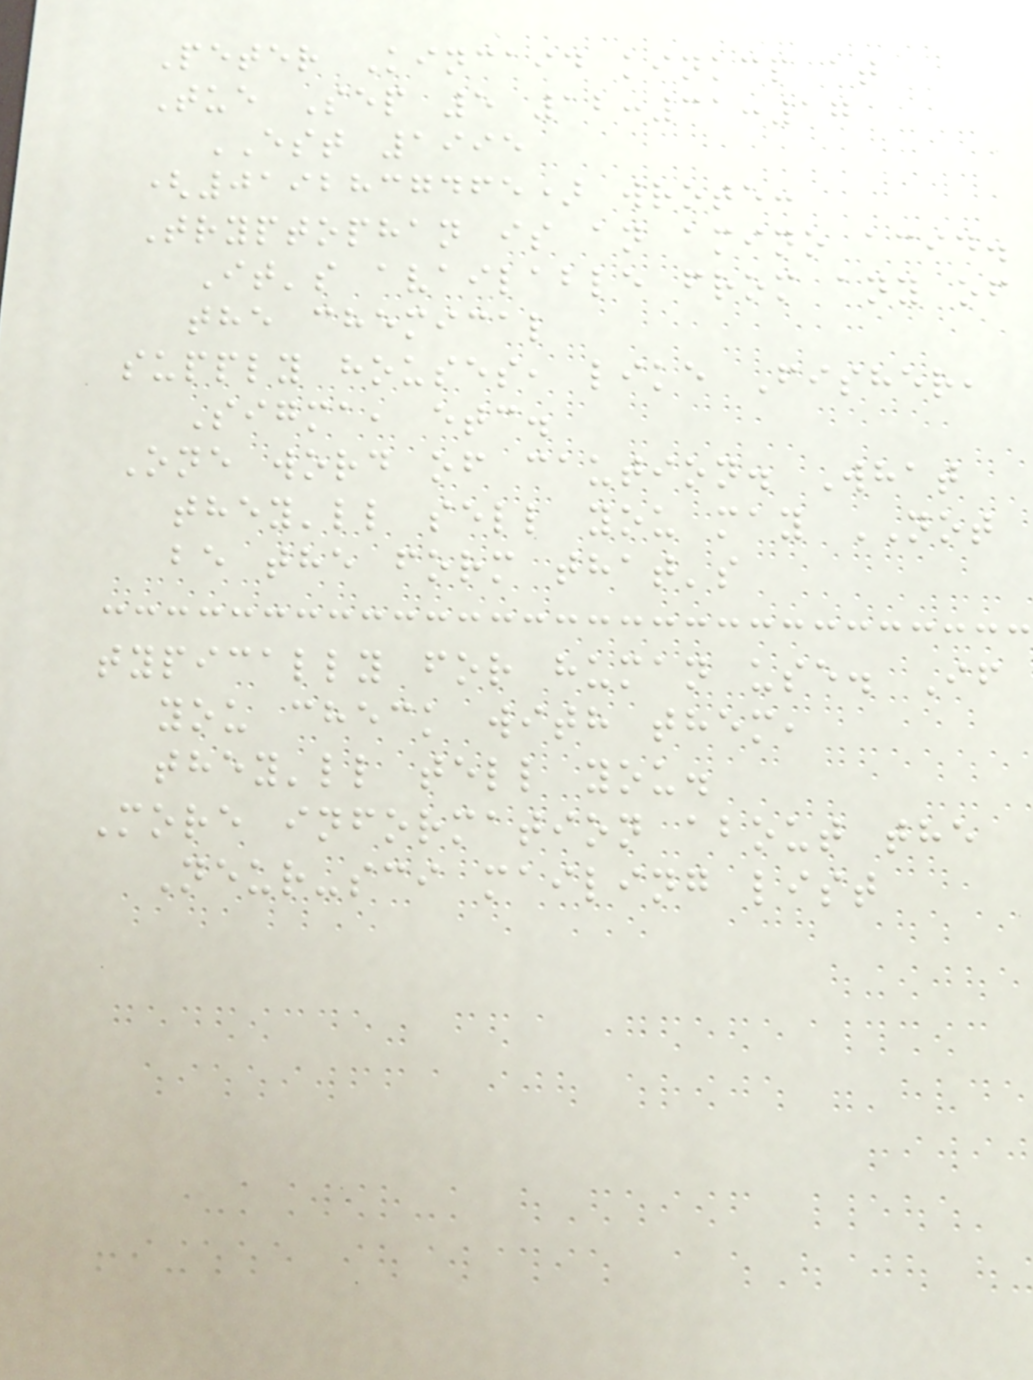Peter Kincaid kinkcp at
Tue Sep 5 12:31:17
EST 1995
(0192837465) wrote:
Tryptophan is an amino acid.
It's available from any of
the chemical
supply houses, like Fisher,
Sigma, etc.
One word of caution. What
they'll sell you may NOT
be the form that's
typically for human use. If
you check with them,
they'll tell you.
More information about the
Neur-sci mailing list
